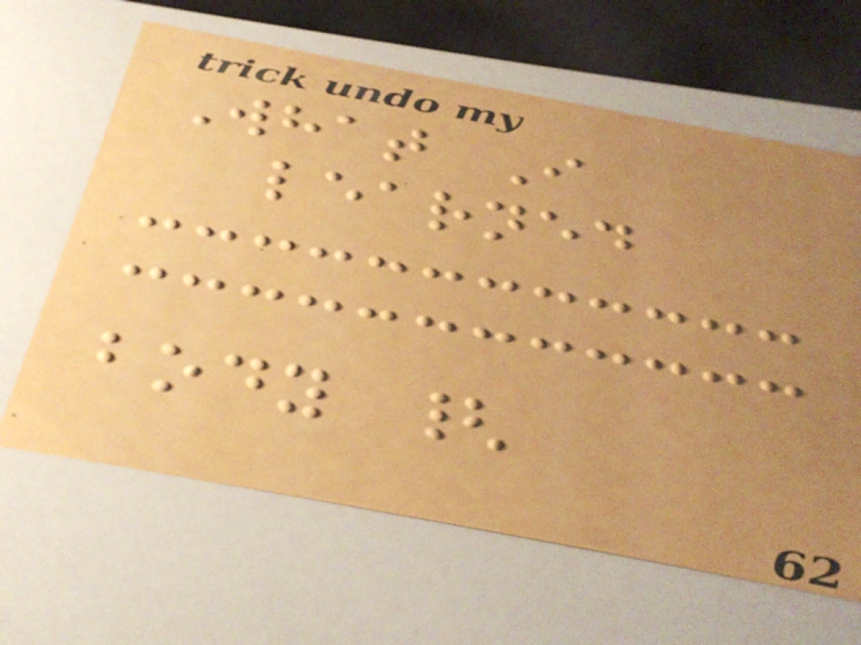What I
learned
body {
